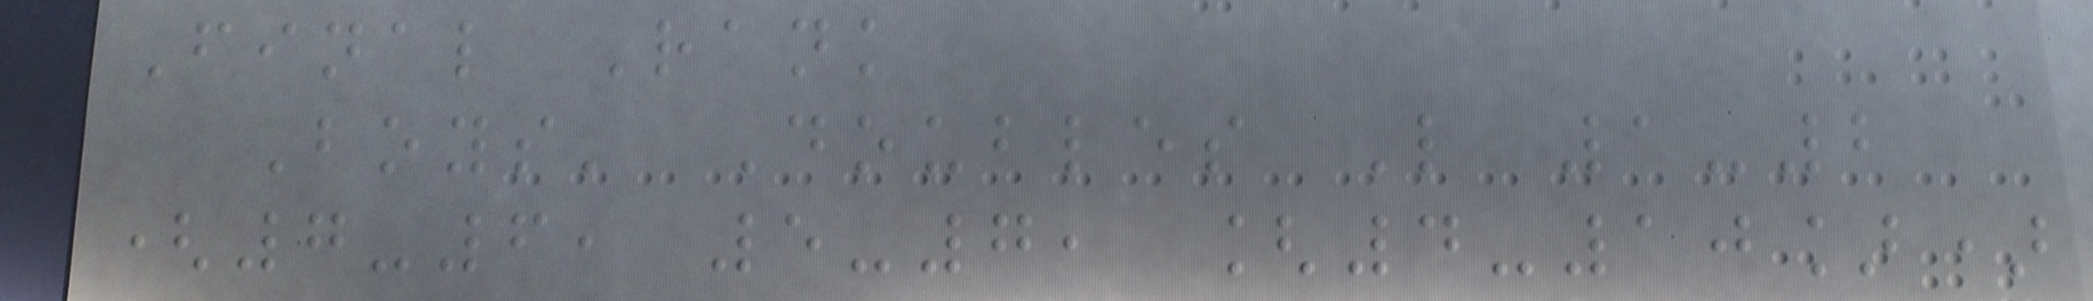Final Rank
Boys' Doubles L 1-2
(7-6, 5-7, [4-10])
